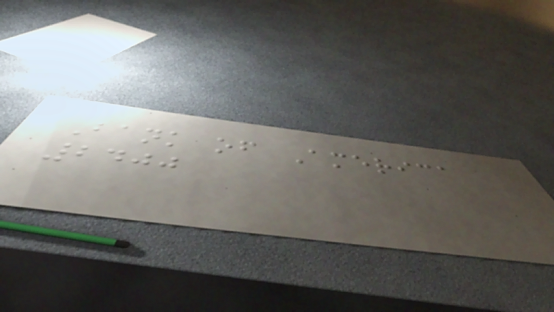Bank of America
2400
